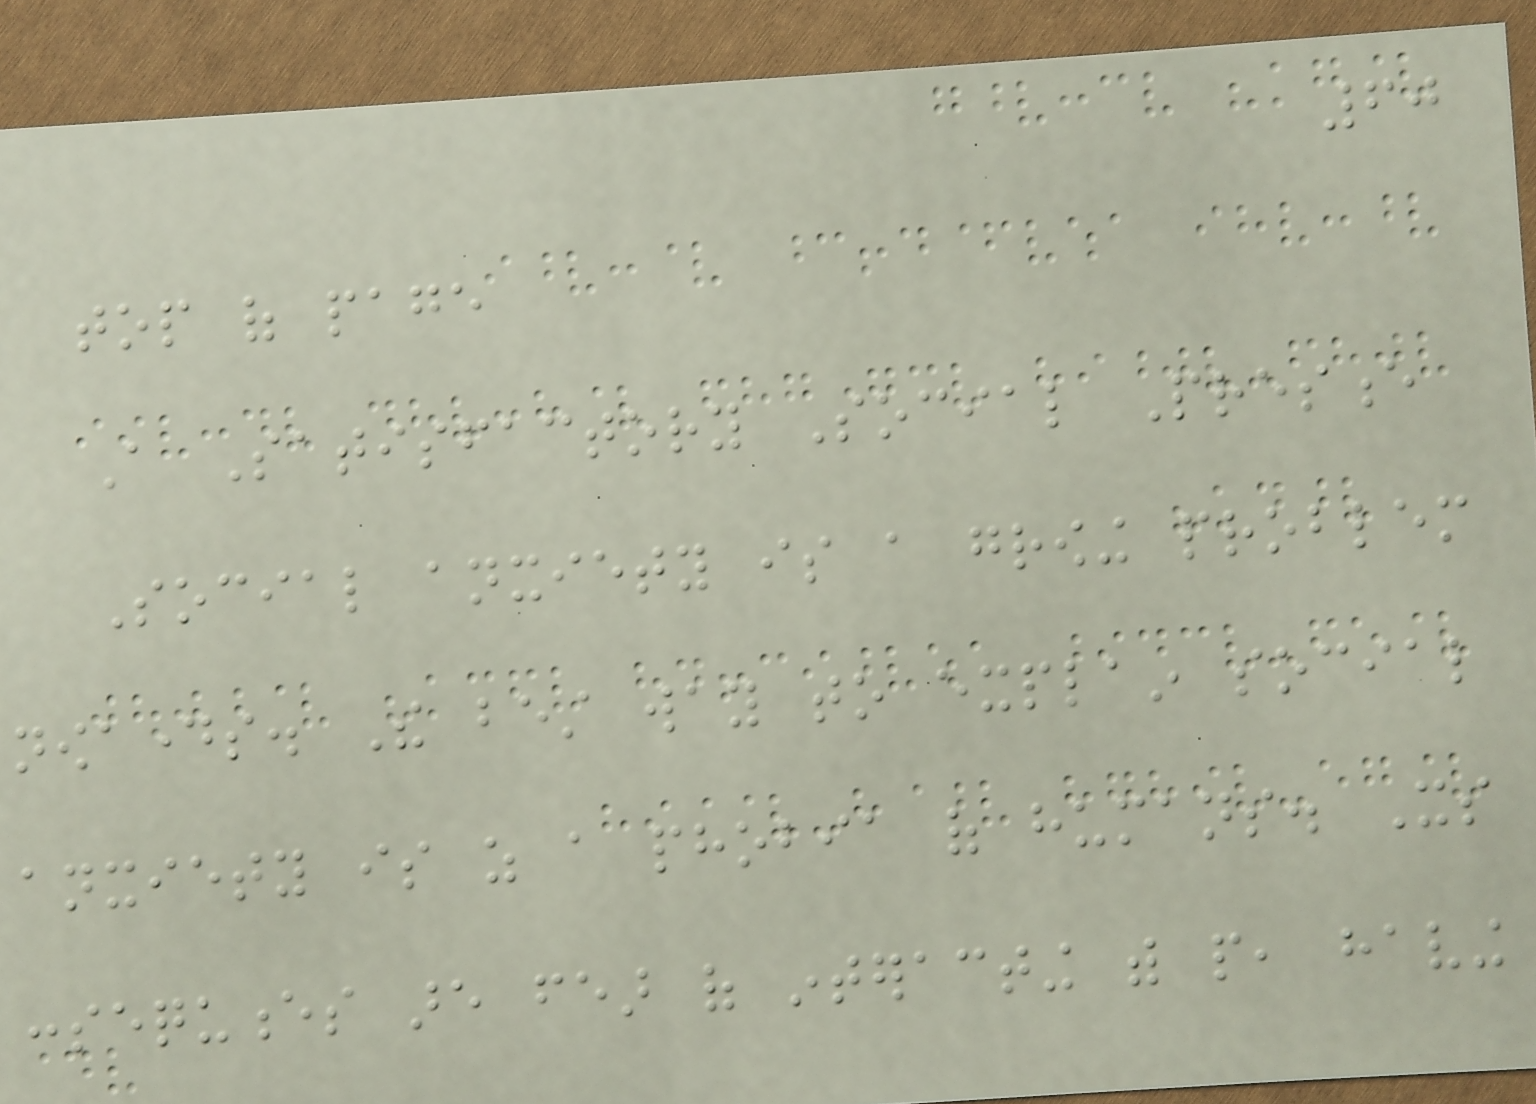60
top of page
A Satisfactory Social Presence
Social anxiety is a growing problem
nowadays. The best way to explain social
anxiety is as a phobia of humans. Its
consequences are fear of interacting with people, having
